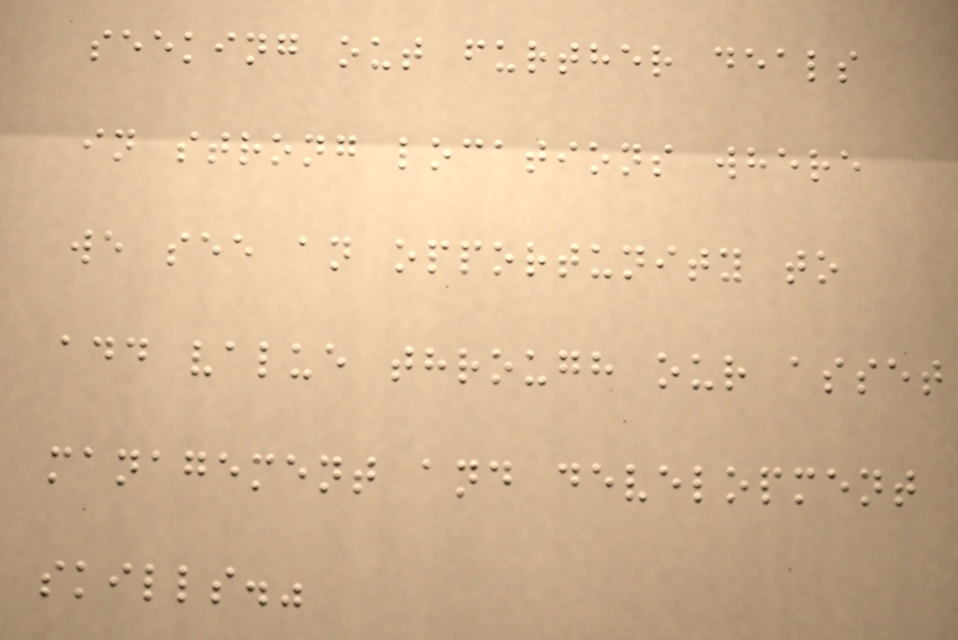seeking out further deals
in strong locations where
we see an opportunity to
add value through our asset
management and development
skills."
